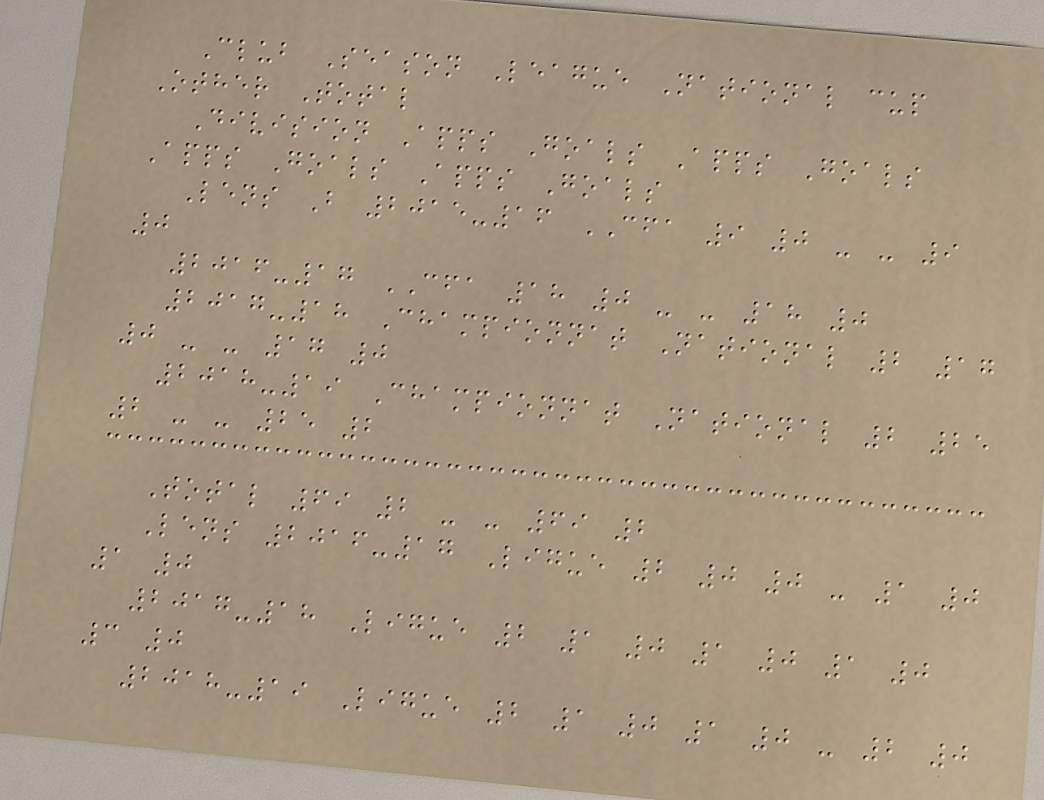Club Season League National cup
Other Total
Division Apps Goals Apps Goals
Apps Goals Apps Goals
Lens B 2015-16 CFA 9 0 - - 9
0
2016-17 CFA 18 0 - - 18 0
2017-18 Championnat National 2 17
0 - - 17 0
2018-19 Championnat National 2 25
2 - - 25 2
Total 69 2 - - 69 2
Lens 2016-17 Ligue 2 0 0 - 1 0
1 0
2017-18 Ligue 2 1 0 1 0 1 0
3 0
2018-19 Ligue 2 1 0 1 0 - 2 0
